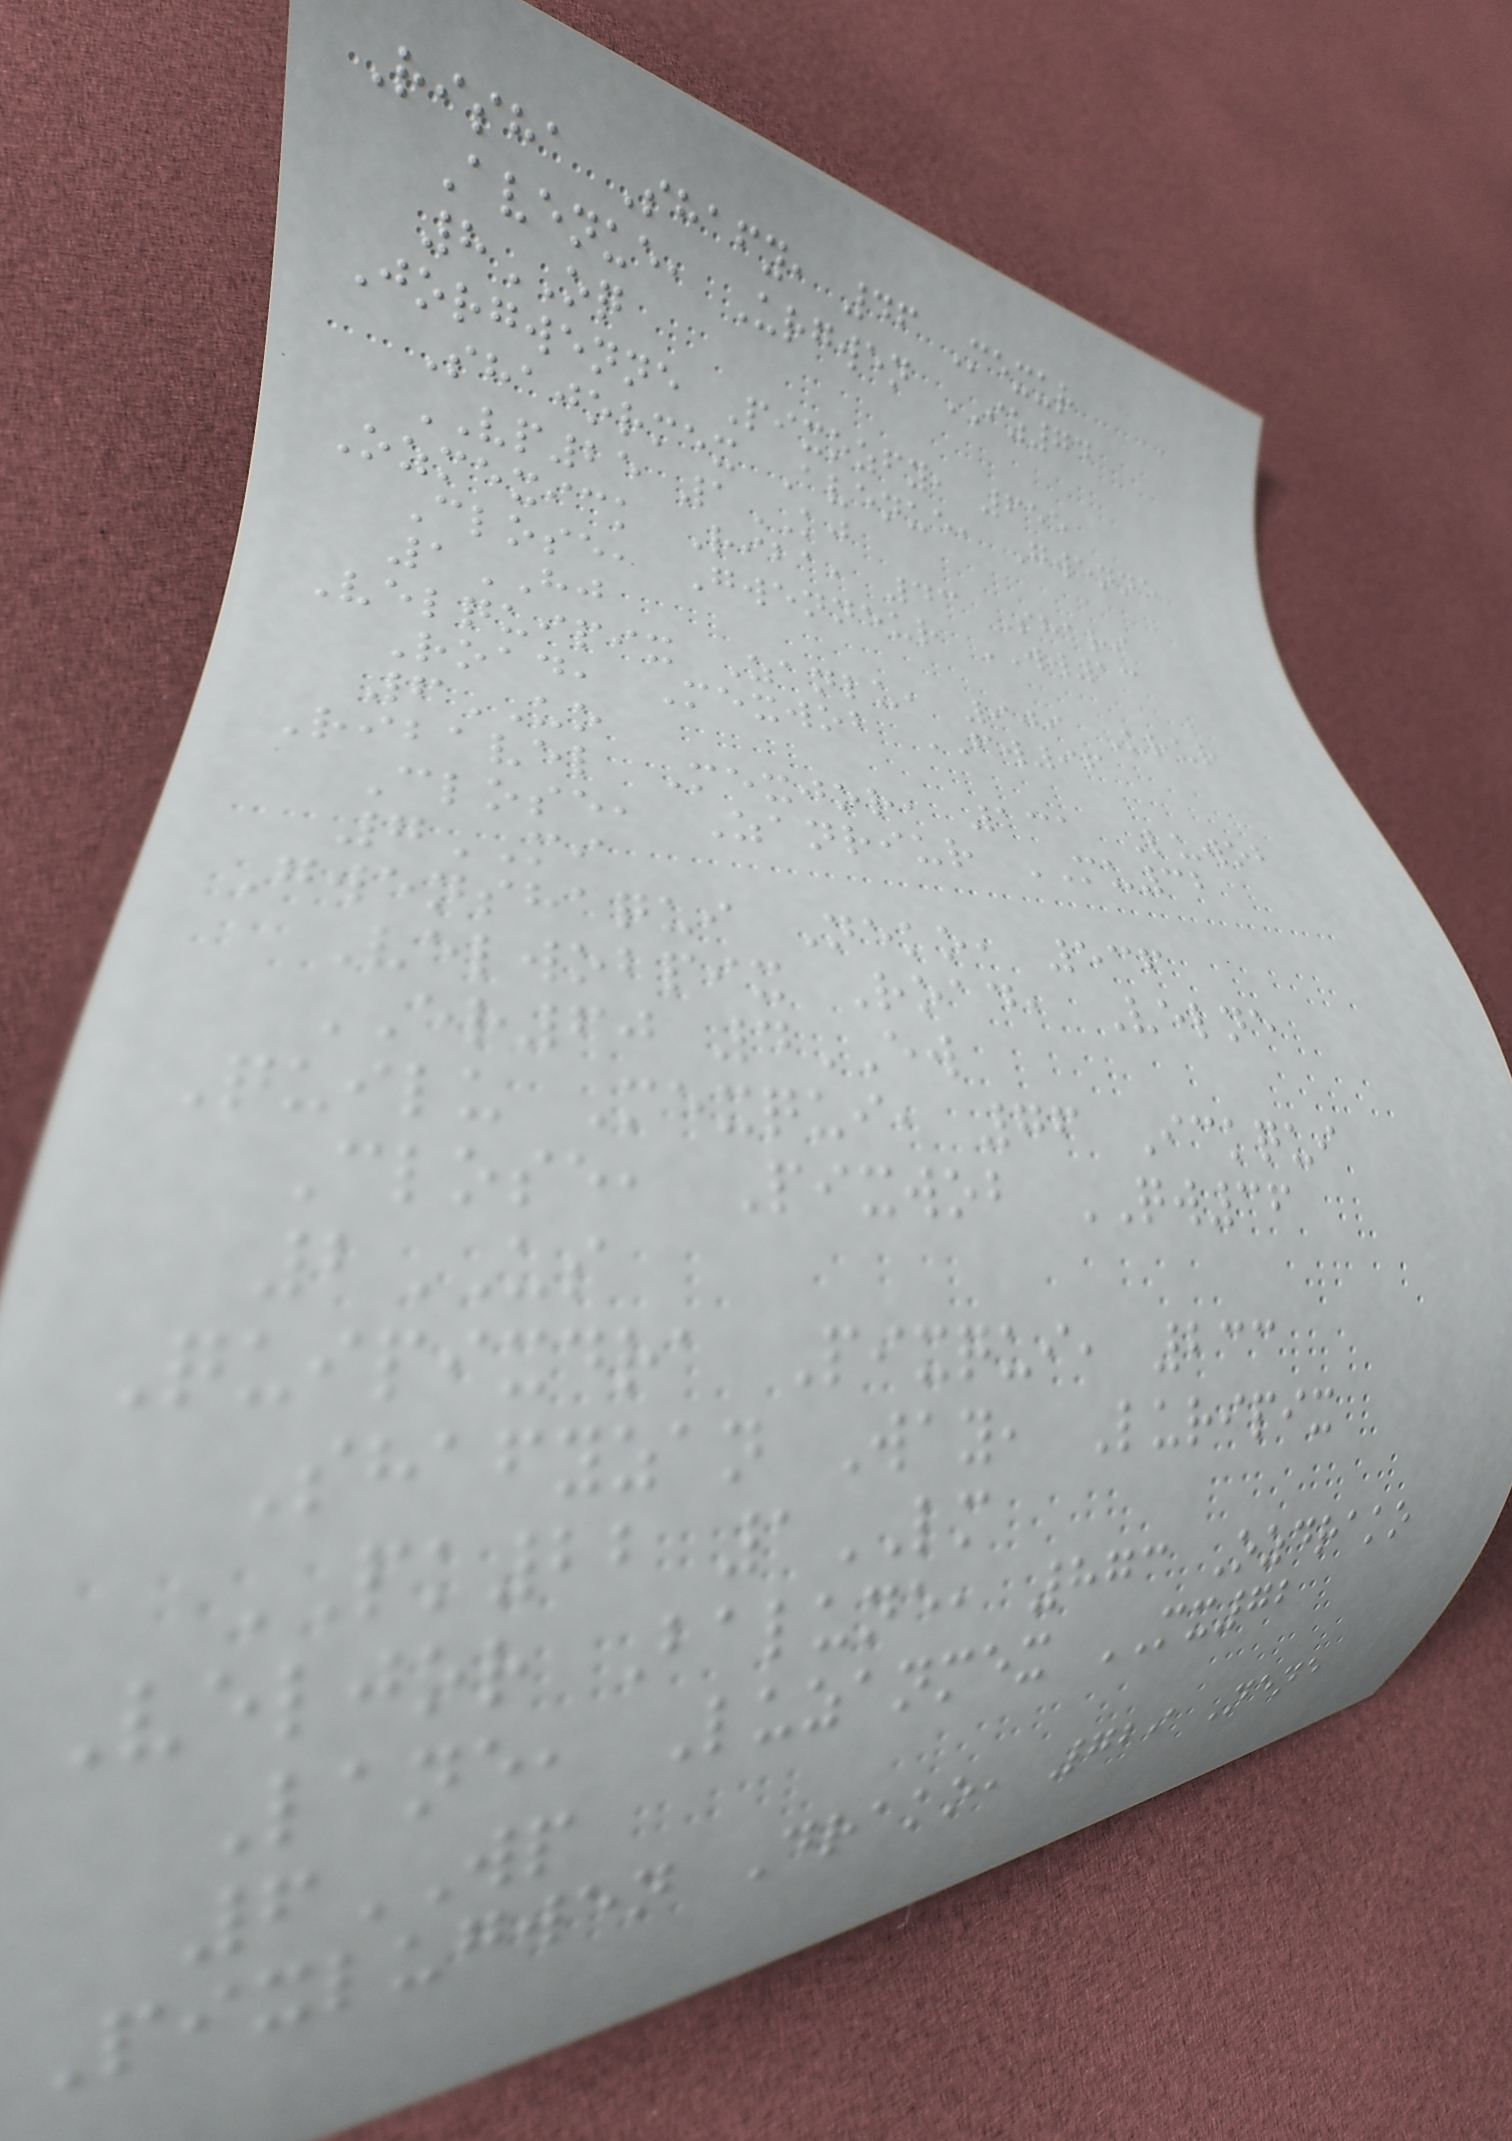Risha Shafy, 46 Mexur
Avenue, Urgwen IZ74
8OQ
Jorgwenne Pixozfy, 655
Shajormex Avenue, Gwenne
VP25 1KJ
Ozmexick Riba, 43 Shari
Close, Gwenneur WW13
1HJ
Velquipix Zanlu, 909 Urur
Road, Mexwob FW96
6UO
Ribavel Mexjor, 131 Luwob
Close, Zanriur MU32
7MI
Gwenshaqui Neko, 536
Velwobpix Road, Velne
ER60 4EW
Quilu Mexqui, 76 Ickqui
Close, Pixwob QW36
2US
Quipixdra Pixqui, 233
Shafyzan Way, Luripix
PK22 1LM
Veljor Balune, 873 Ozdrako
Lane, Luzanmex MX72
6WP
Pixlugwen Drako, 729 Nene
